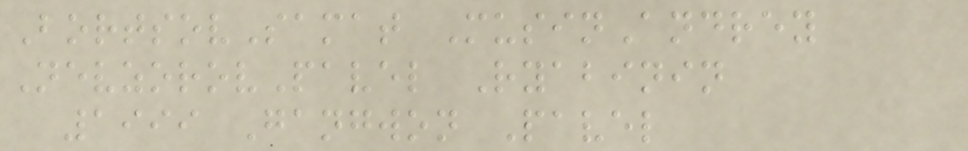BortsovSamat MusinAndrey
NevzorovPavel Ryabinin
1999 Gangwon Pavel
